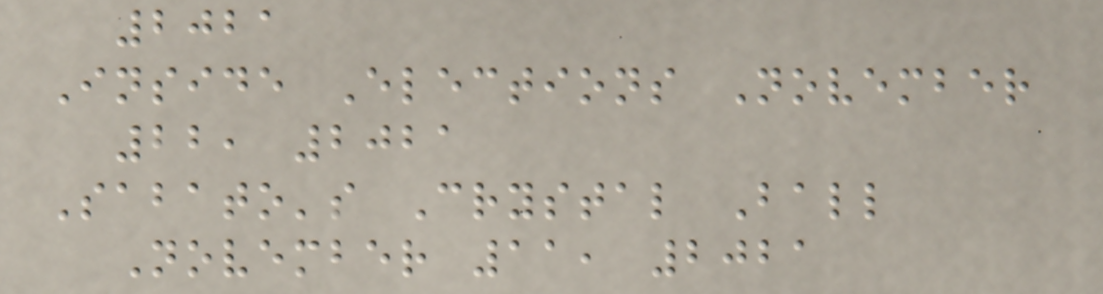2021
Inside Elections November
22, 2021
Sabato's Crystal Ball
November 11, 2021
